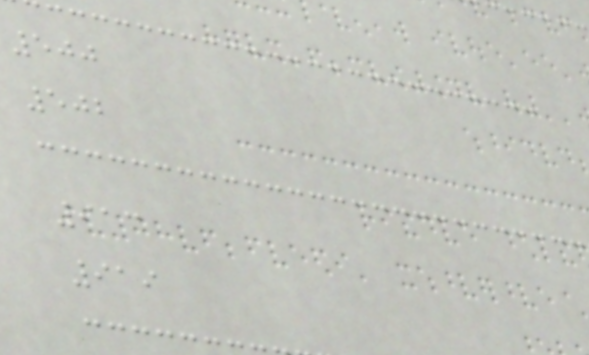500
502
913
919
